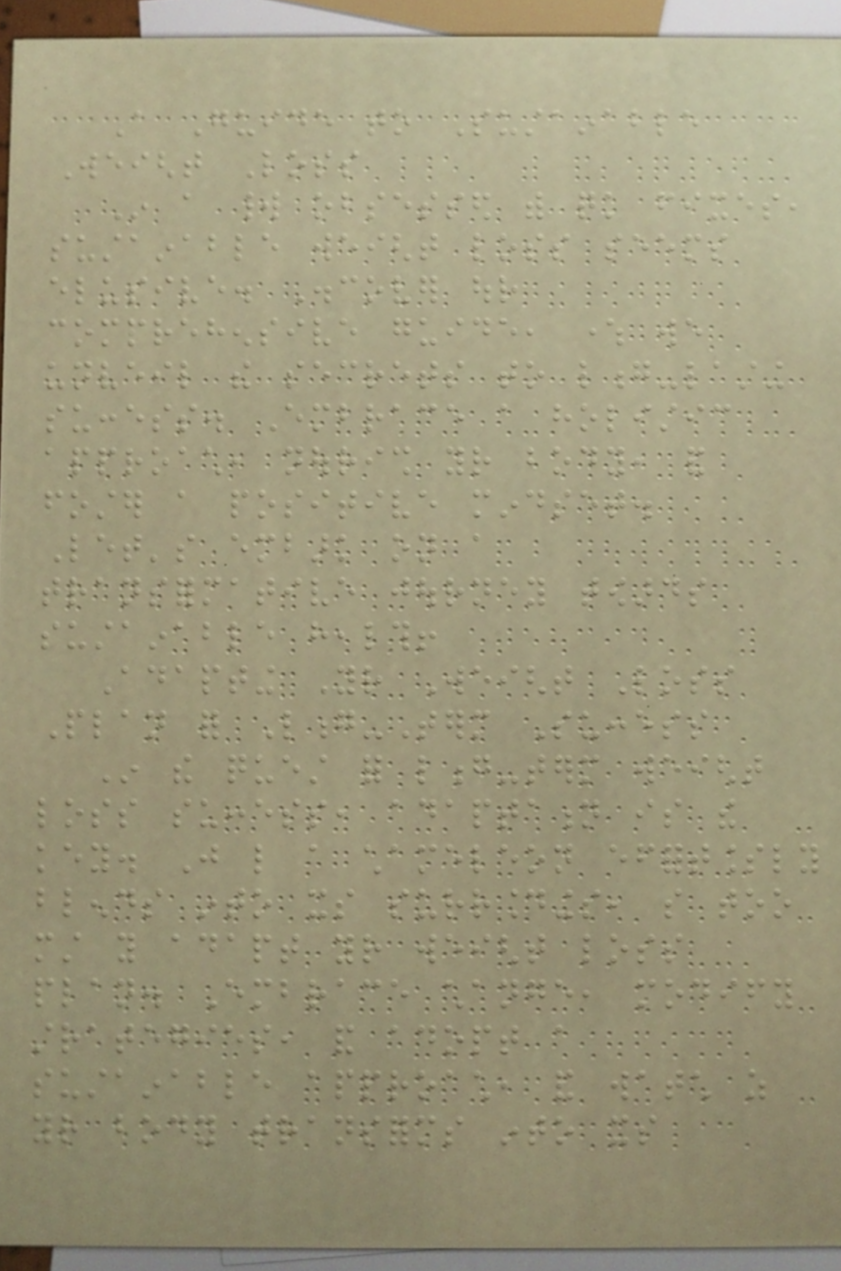A Guide to Sustainable
Weight Loss
In a world obsessed with quick fixes,
sustainable weight loss seems
elusive. Discover our
comprehensive guide, where we
unveil the secrets to long-lasting
success. Embrace a holistic
approach, nourish your body, and
foster a positive mindset.
Let's embark on a
transformative journey towards
sustainable health!
Adapting Your Weight Loss
Plan for Long-Term Success
In the quest for long-term weight
loss success, adaptation is the
key. Just like a chameleon effortlessly
blends into its surroundings, so too
must you adapt your weight loss
plan. Embrace change, modify
strategies, and adopt a
sustainable approach, and watch as
your body transforms into its
